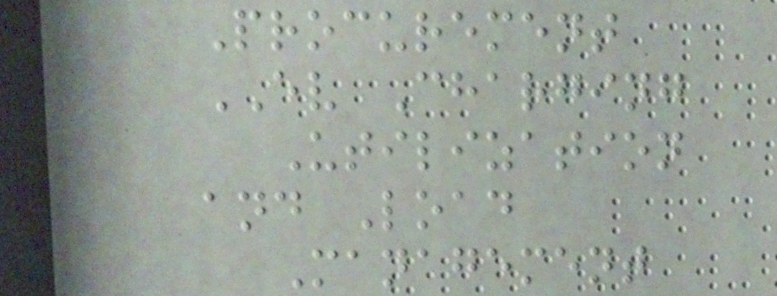Procurement
EV Charging
Utilization
and Load
Management
